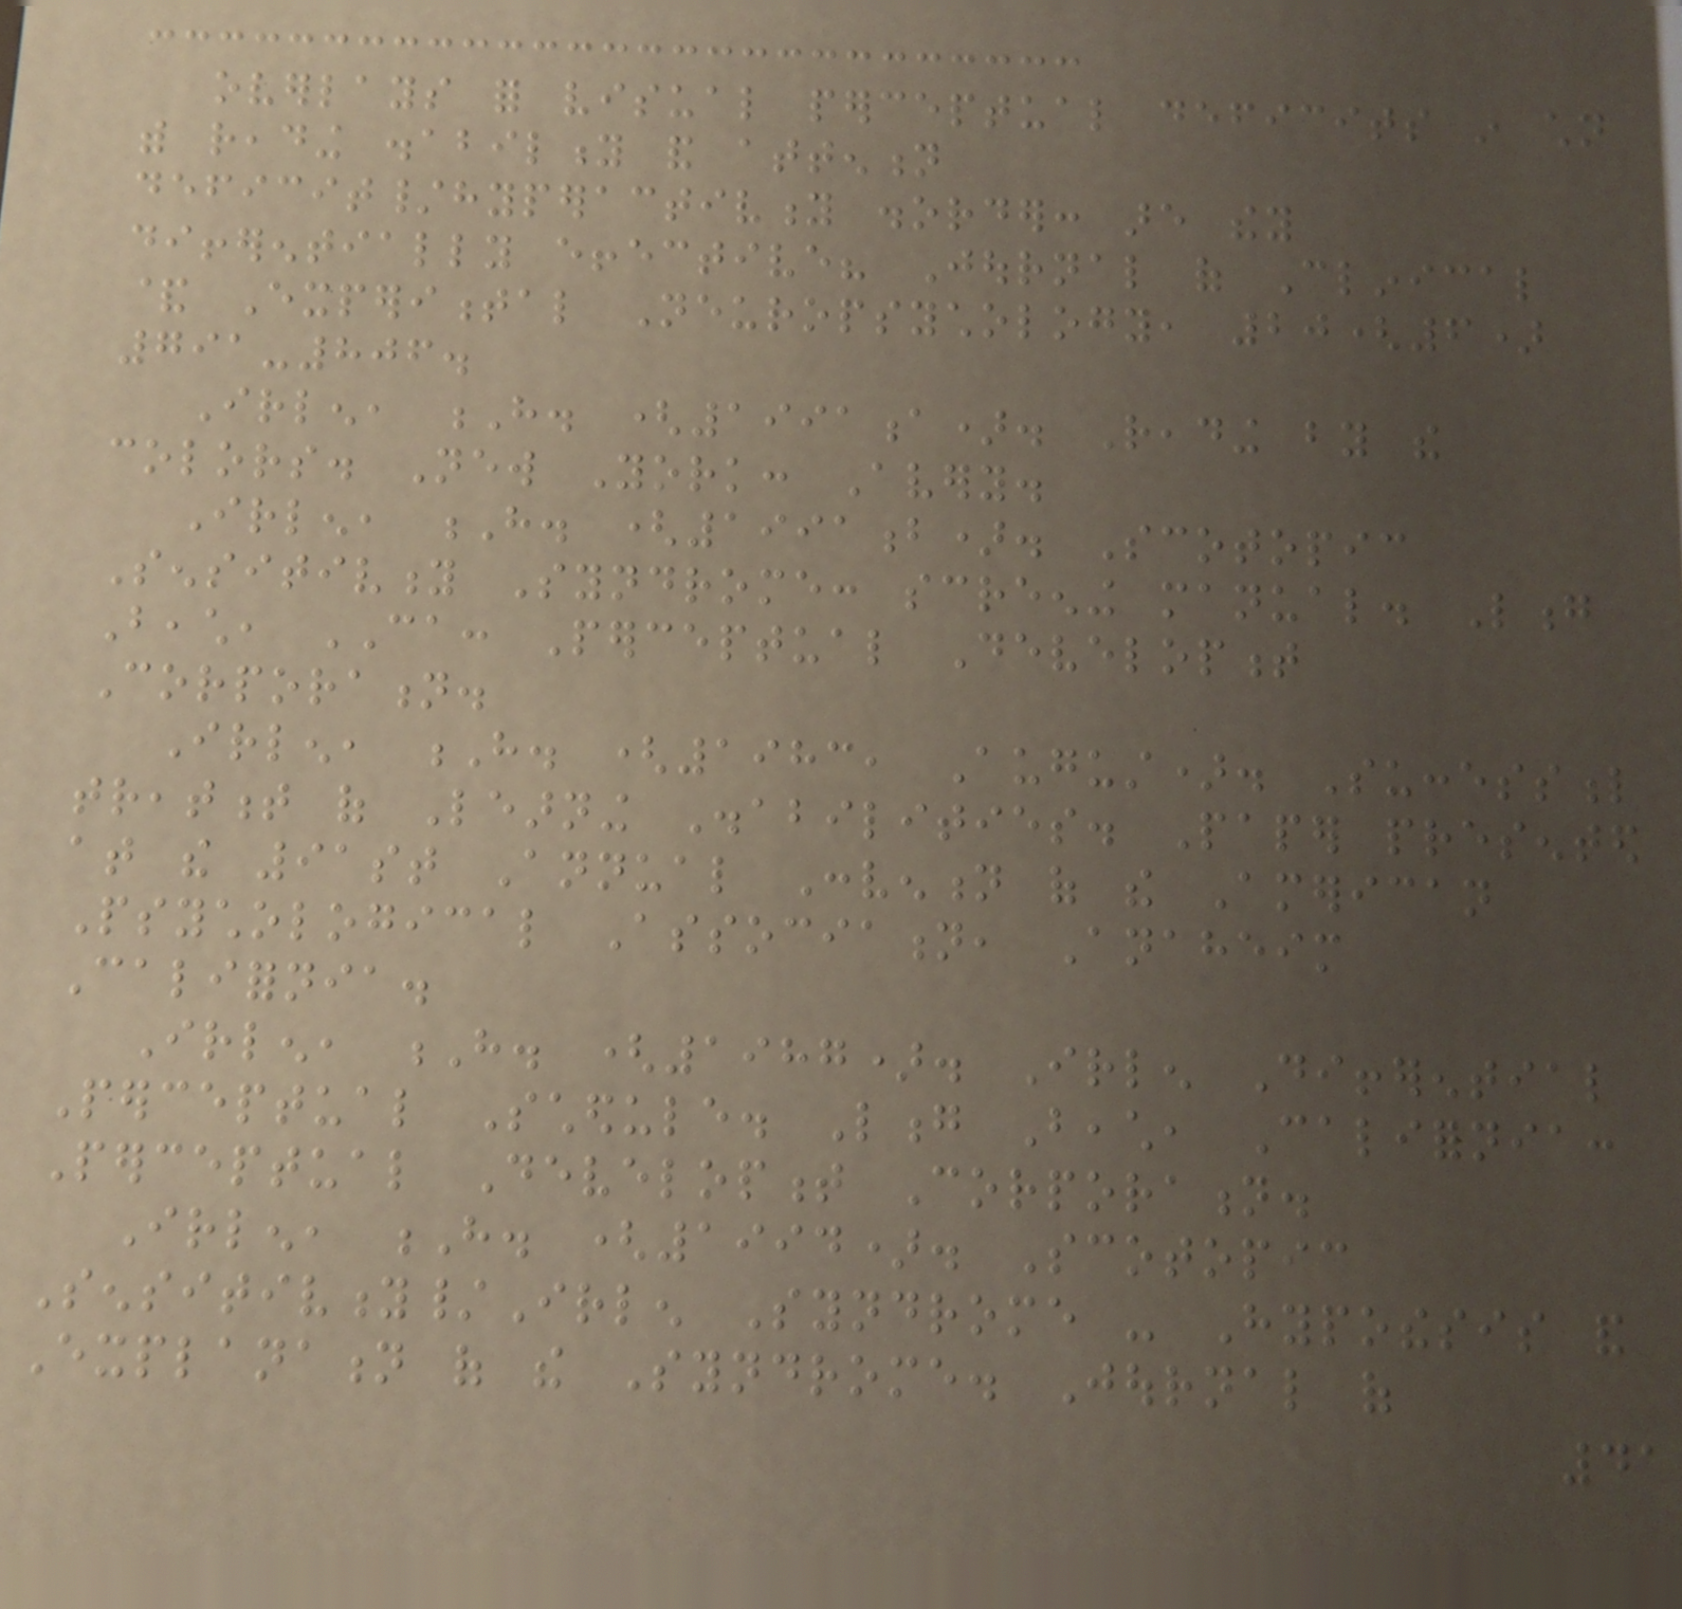overlays for visual perceptual deficits in children
with reading disability and attention
deficit/hyperactivity disorder: are they
differentially effective? Journal of Clinical
& Experimental Neuropsychology, 20(6)
791-806.
Irlen, H. (1991a). Reading by the
colors. New York: Avery.
Irlen, H. (1991b). Scotopic
Sensitivity Syndrome: screening manual. Long
Beach, CA: Perceptual Development
Corporation.
Irlen, H. (1983, August). Successful
treatment of Learning Disabilities. Paper presented
at the 91st Annual Convention of the American
Psychological Association, Anaheim
California.
Irlen, H. (1987). Irlen Differential
Perceptual Schedule. Long Beach, California:
Perceptual Development Corporation.
Irlen, H. (1994). Scotopic
Sensitivity/Irlen Syndrome - Hypothesis and
Explanation of the Syndrome. Journal of
41
